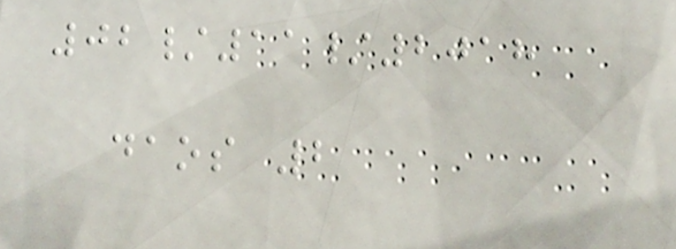02/11/2018
daos 2
